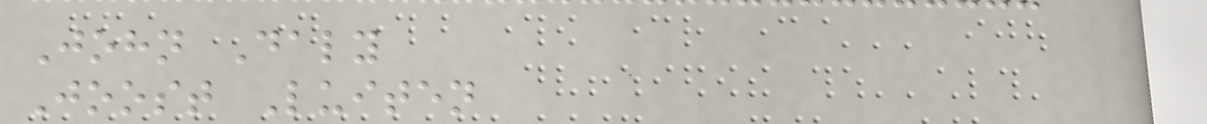John Daly
Joost Luiten
